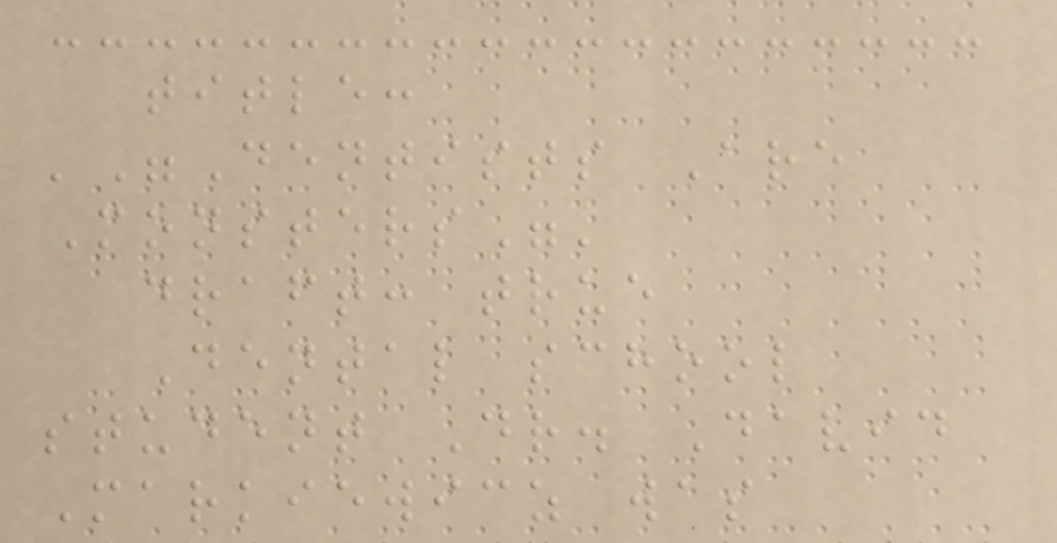title:
'"Dentists Are
Monsters"'
draft: true
Dental school
student Dr. David
Markiewicz was
